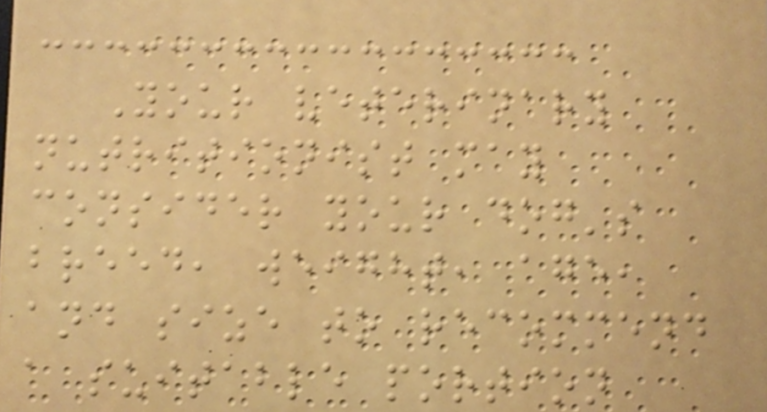Your veterinary
nutritionist may
consider your dog's
breed, weight, age,
and size to recommend
a suitable portion
